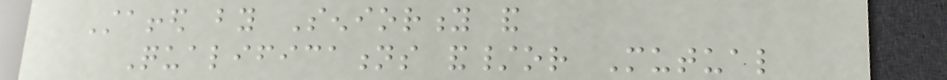Staffed by Seniority and
Qualifications and/or Mutual
